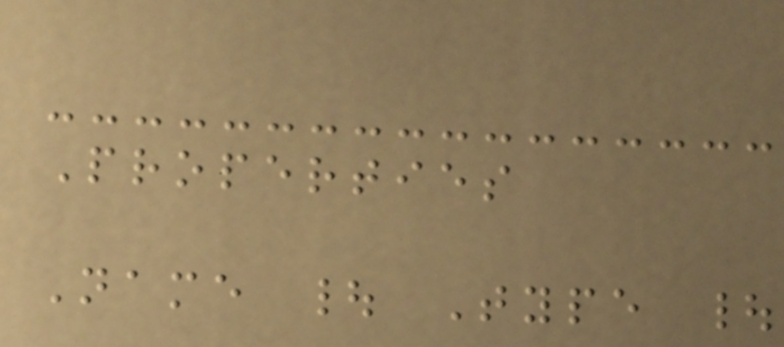Properties
Name | Type |
